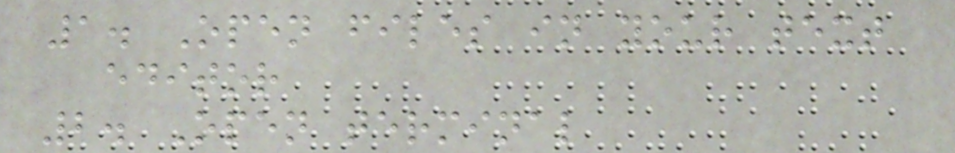1. Open files in your text
editor
2. Open terminal
